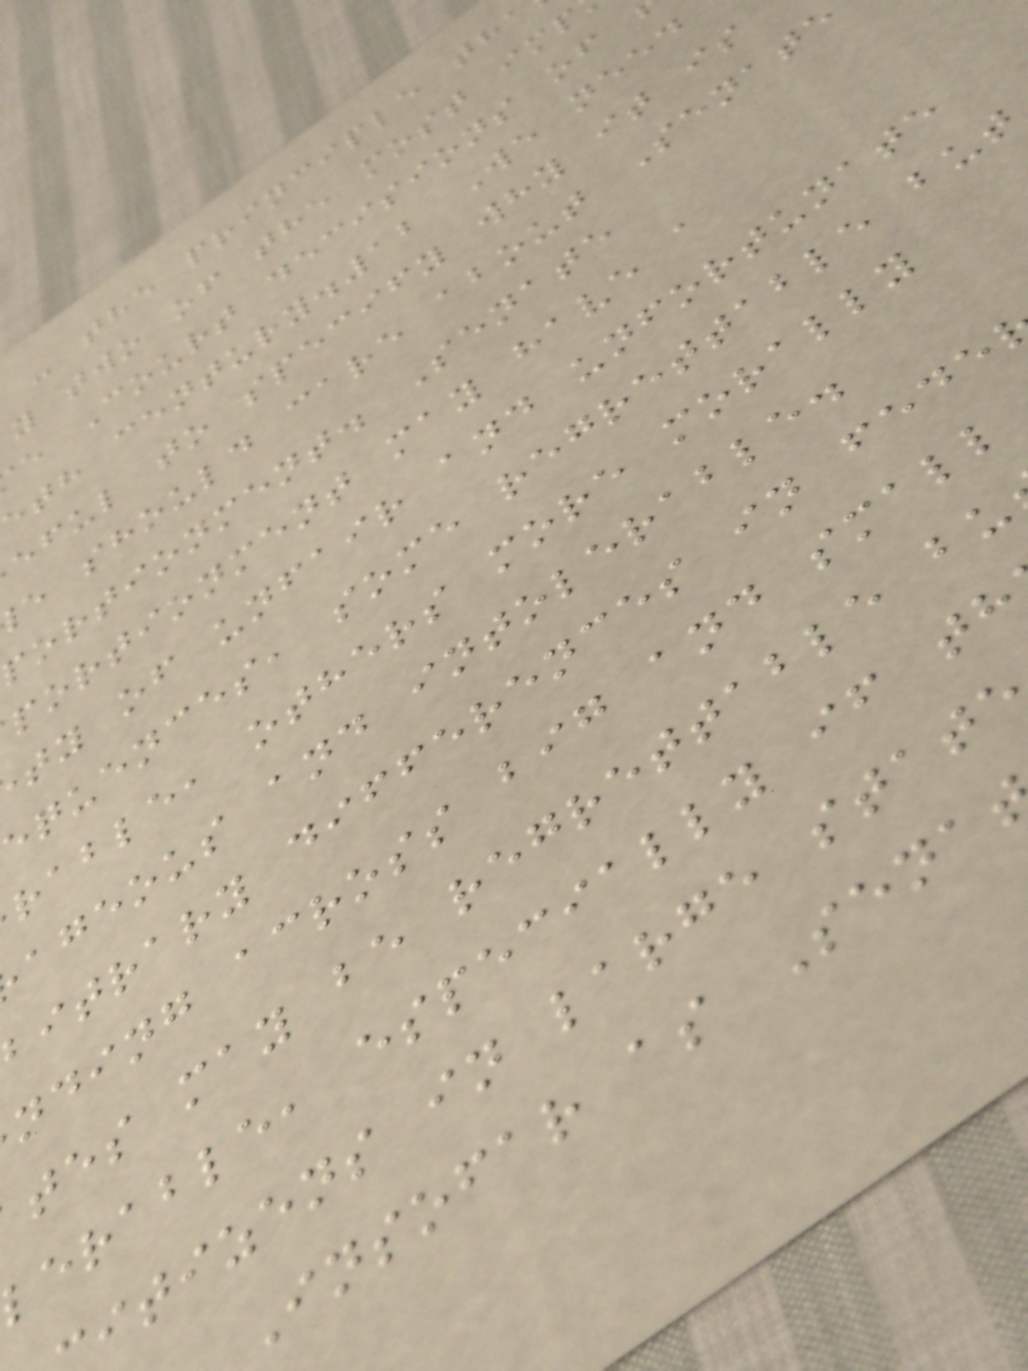- the principle tha
y two of the most imp
e Court decisions of
eth century.12 We need
eful to specify why it is
e should care about Senate
portionment. Senate
portionment may have a
ty of unfair and unfortunate
equences, some regrettable but
rable, others more morally
ageous and intolerable.
bitrary differences in fede
nding across big and small
tes may be regrettable bu
lerable, especially if th
itizens in large stat
Insofar as Sena
